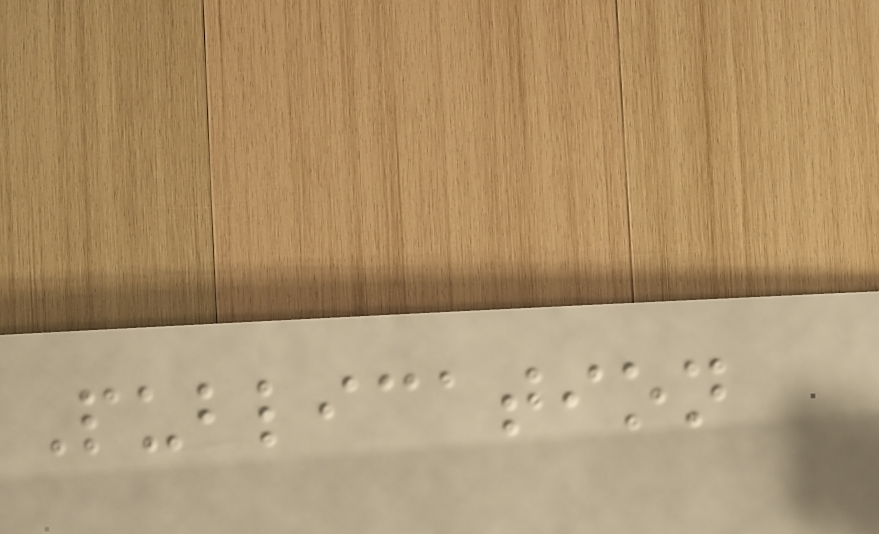Publication
